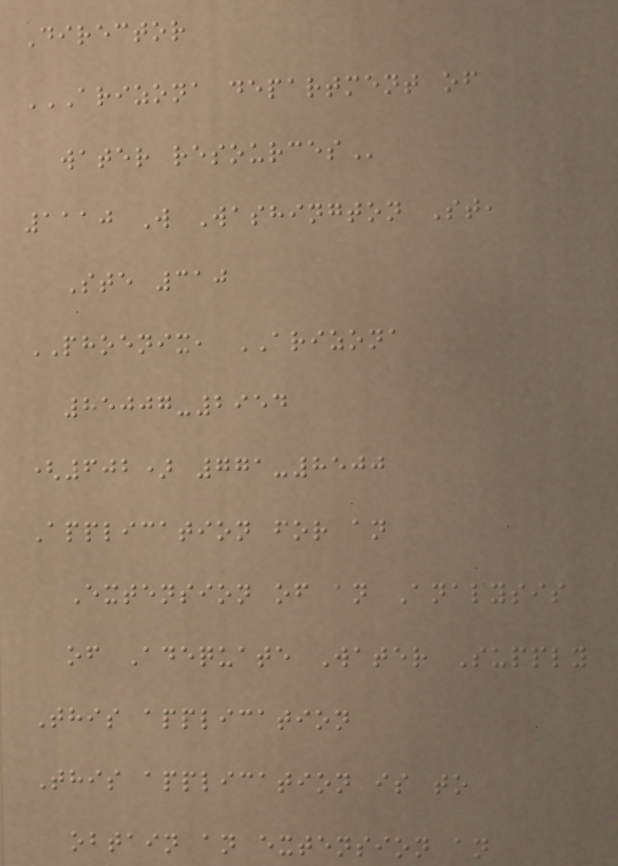Director
ARIZONA DEPARTMENT OF
WATER RESOURCES
1110 W Washington St,
Ste 310
PHOENIX, ARIZONA
85007-2954
(602) 771-8500
Application for an
Extension of an Analysis
of Adequate Water Supply
This application
This application is to
obtain an extension an
